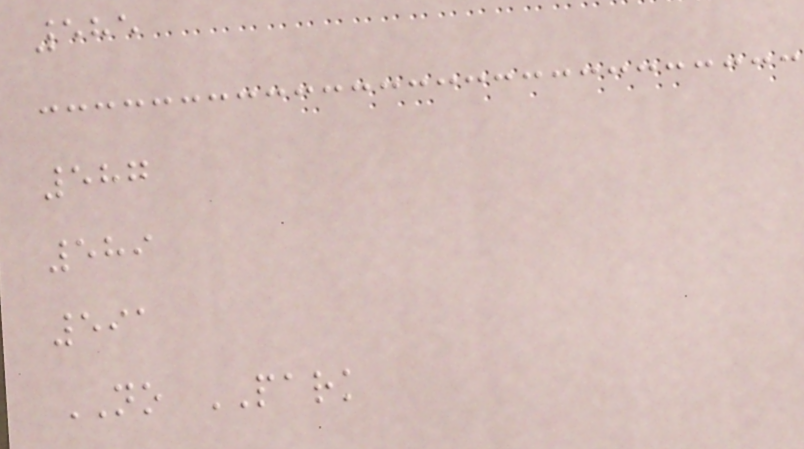585
587
589
591
NO PARK
